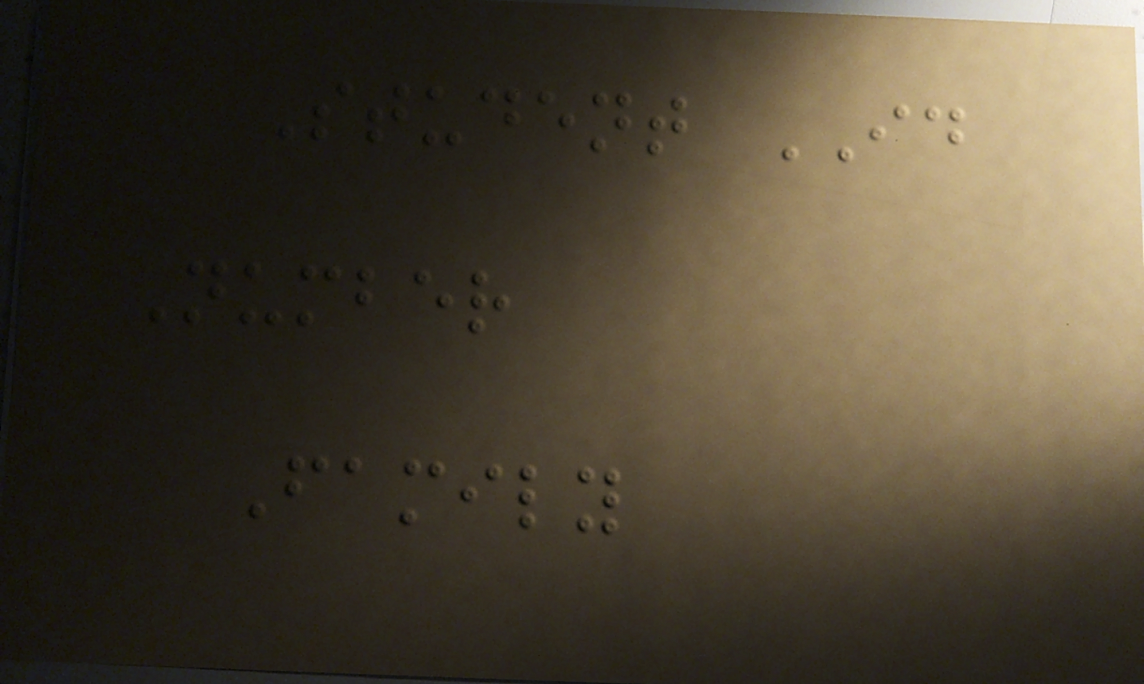Student ID
Number
Family
